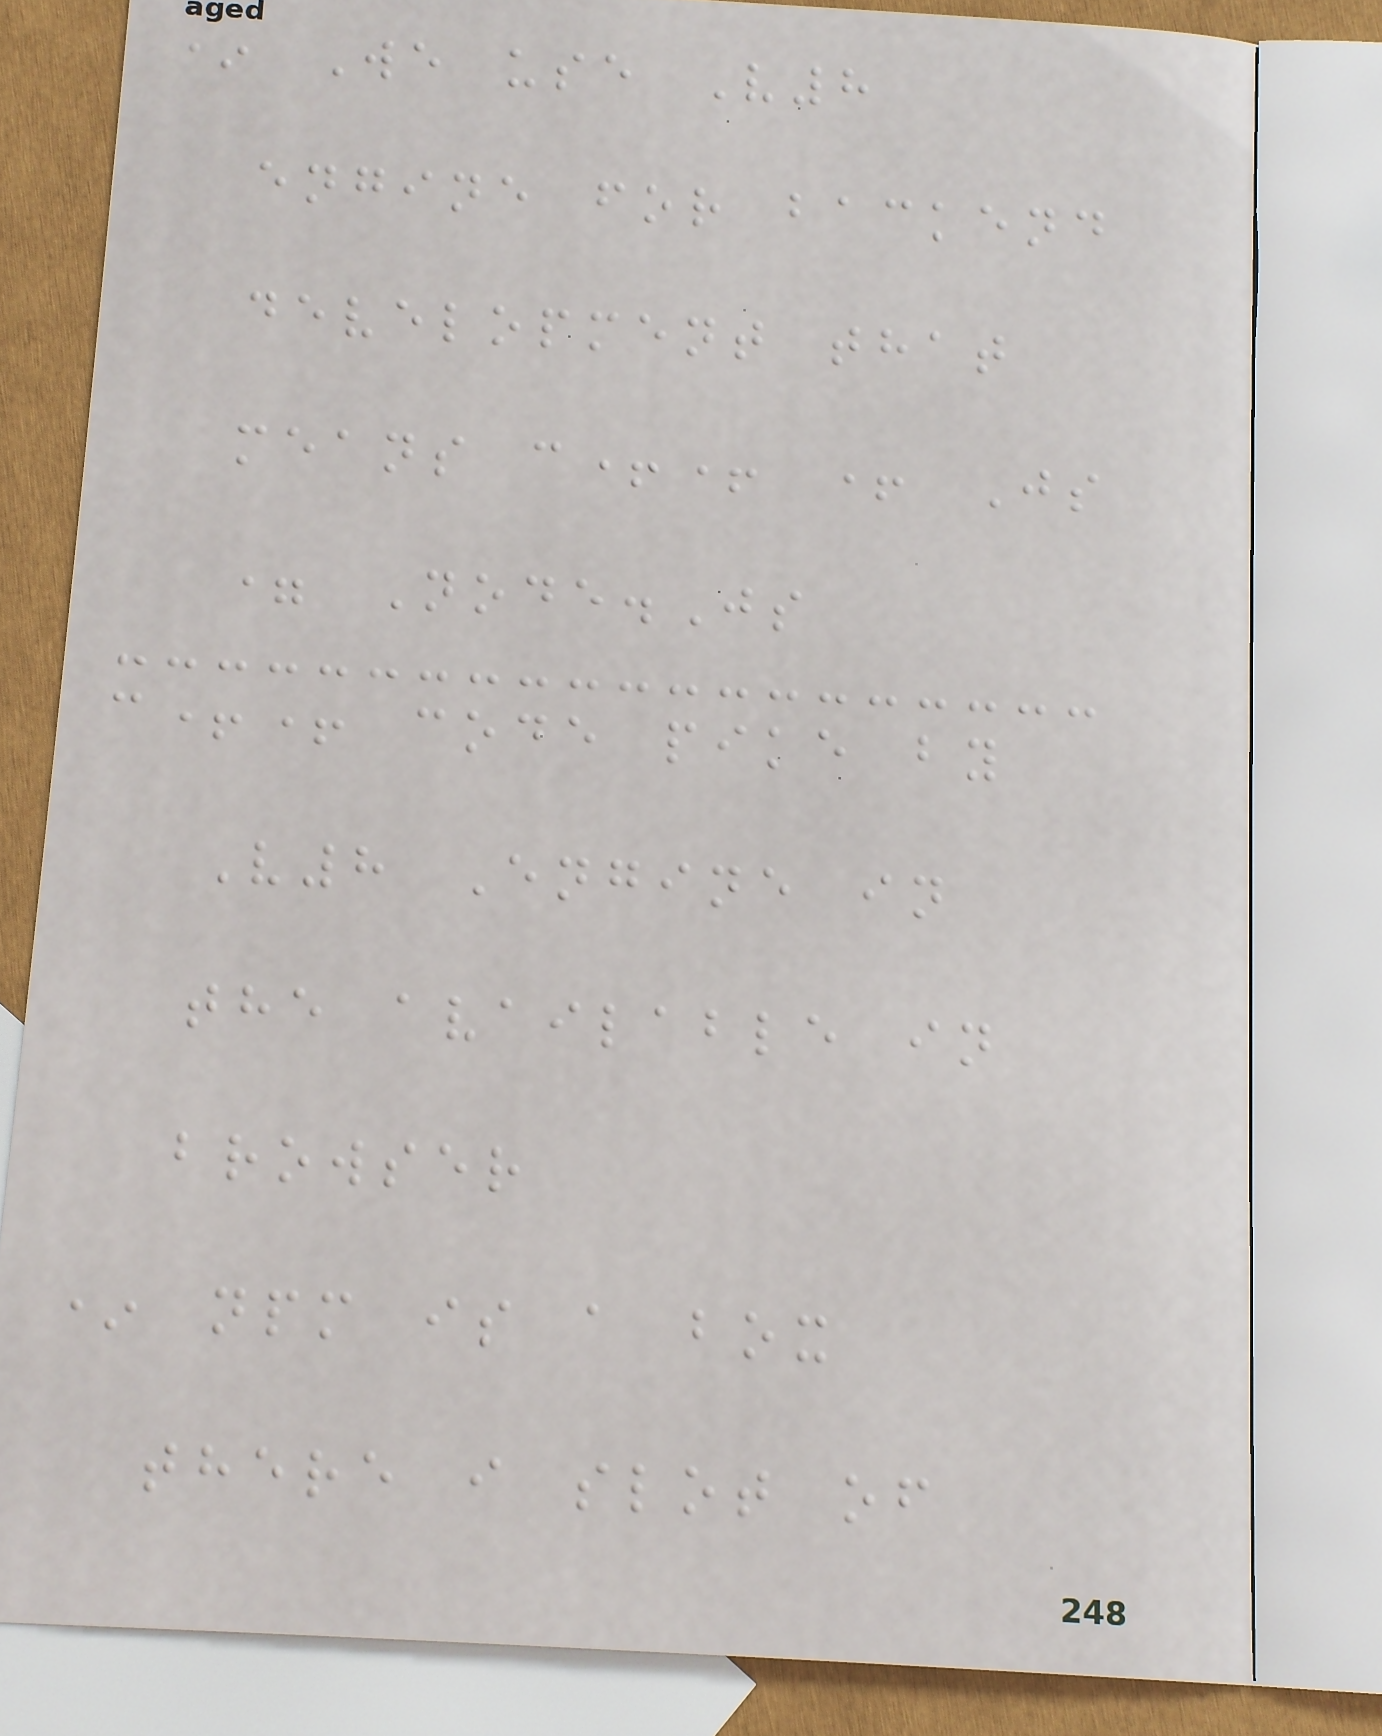* We use V8
engine for backend
development that
means c++ + Js
= Node.Js
c++ code pike by
V8 Engine in
the available in
browser
* npm is a box
there i slot of
